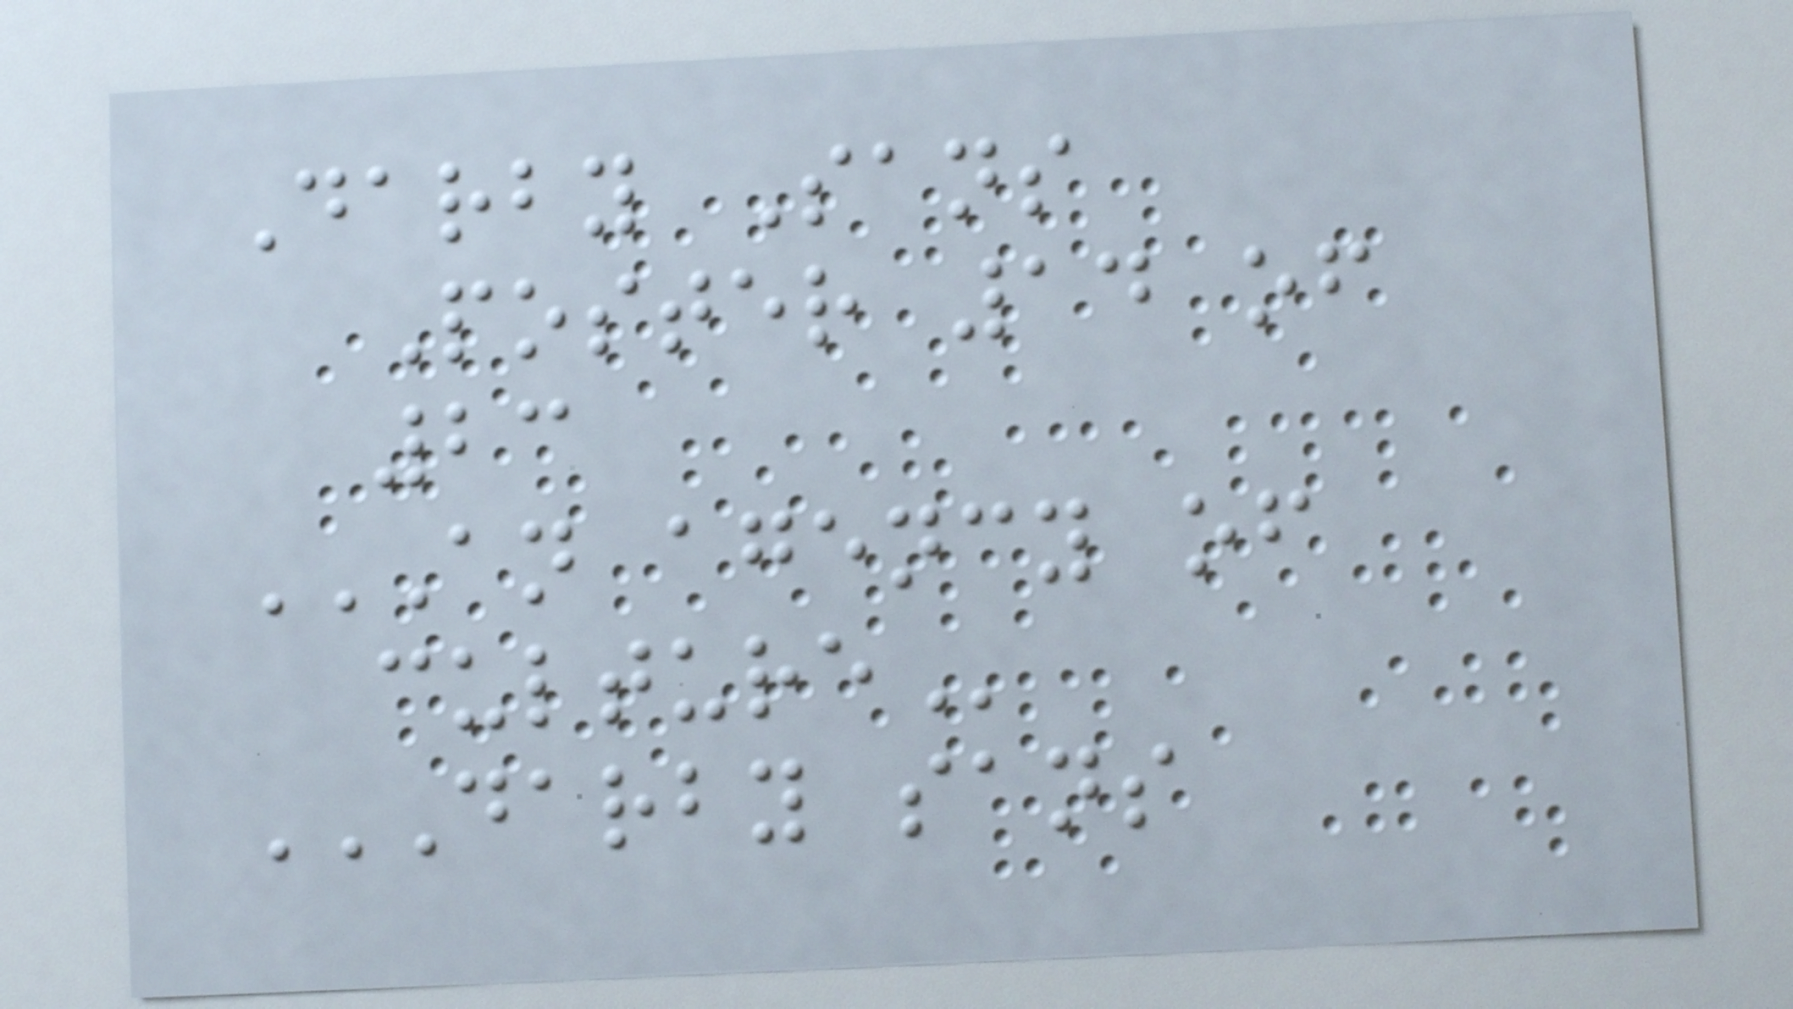Darby Sans
Poster 14 of
23
AN AGENCY OF
CULTURE
DARBY SANS
